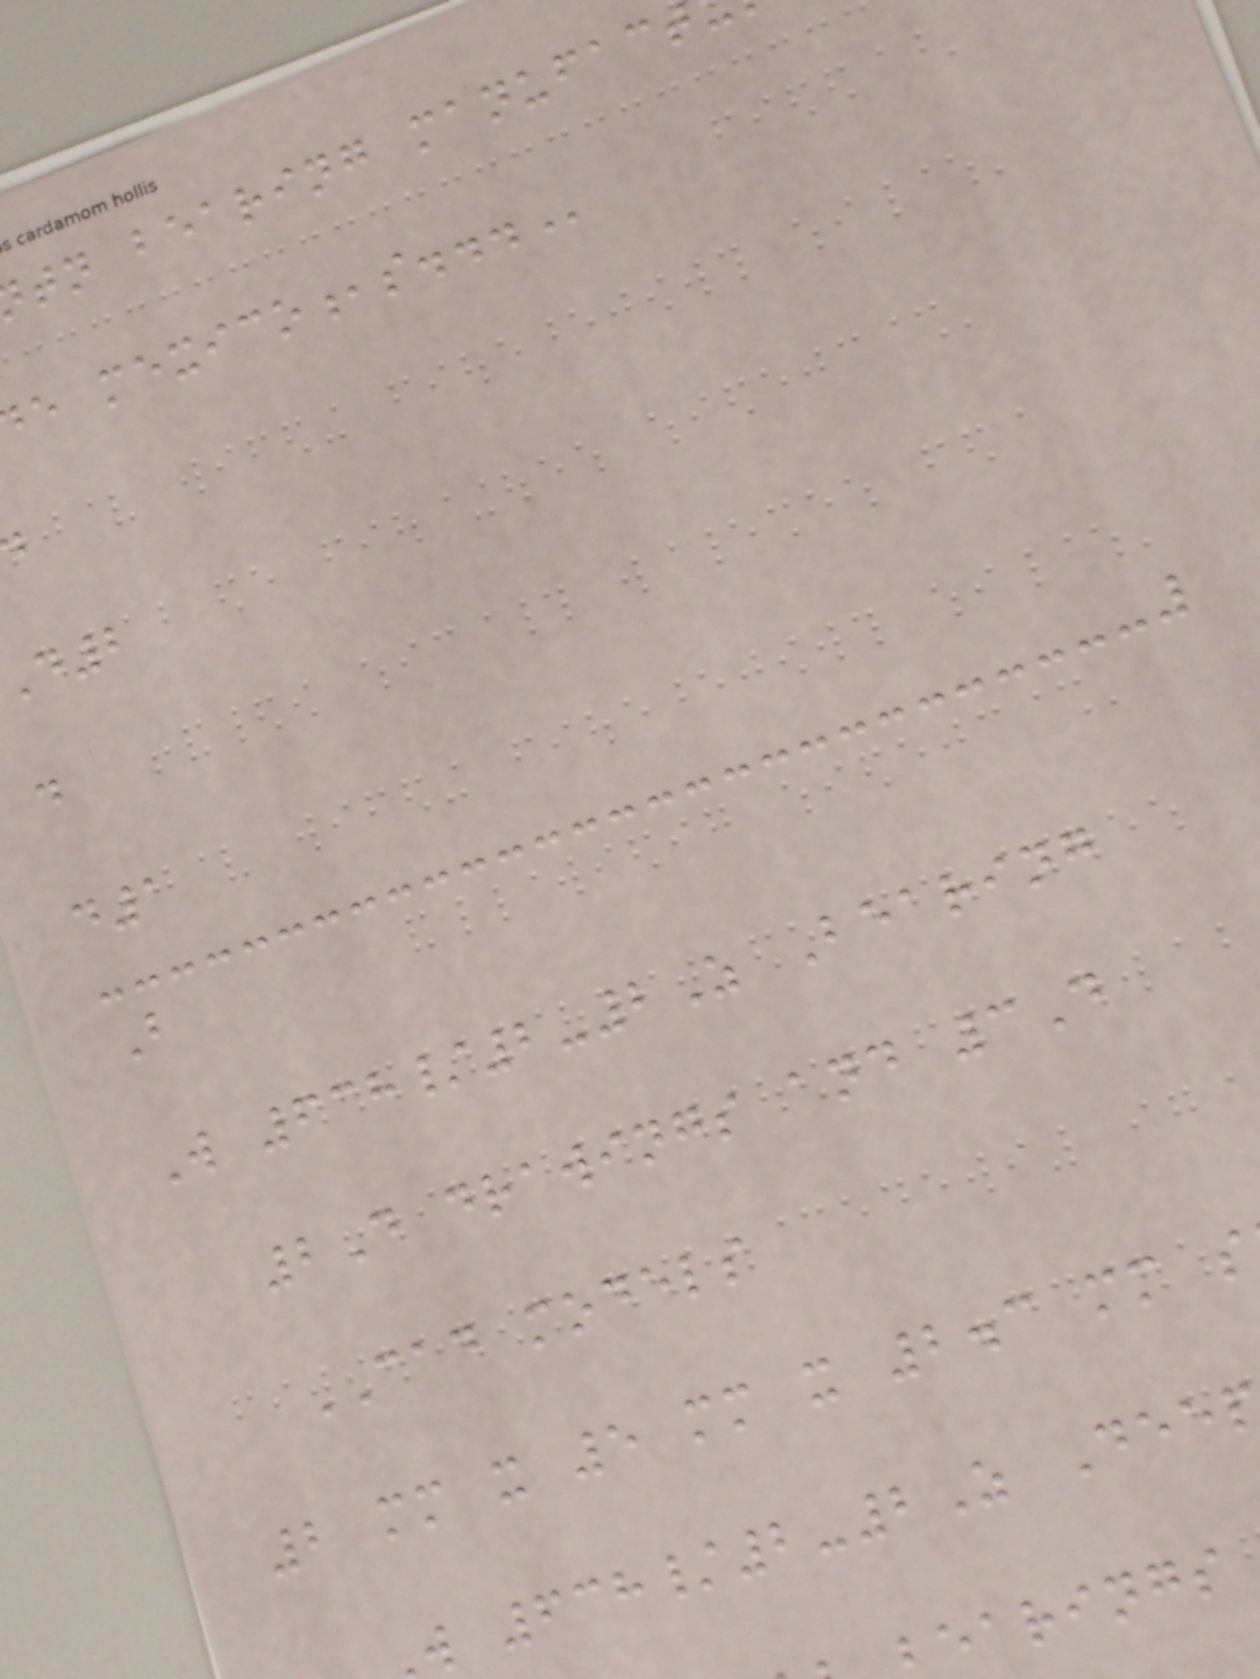tn bearing
d
d1
B
W 638/2-2Z Bearing
2D drawings and 3D
CAD models
2 mm x 5 mm x 2.3 mm s
w 638/2-2Z Dee
earings
